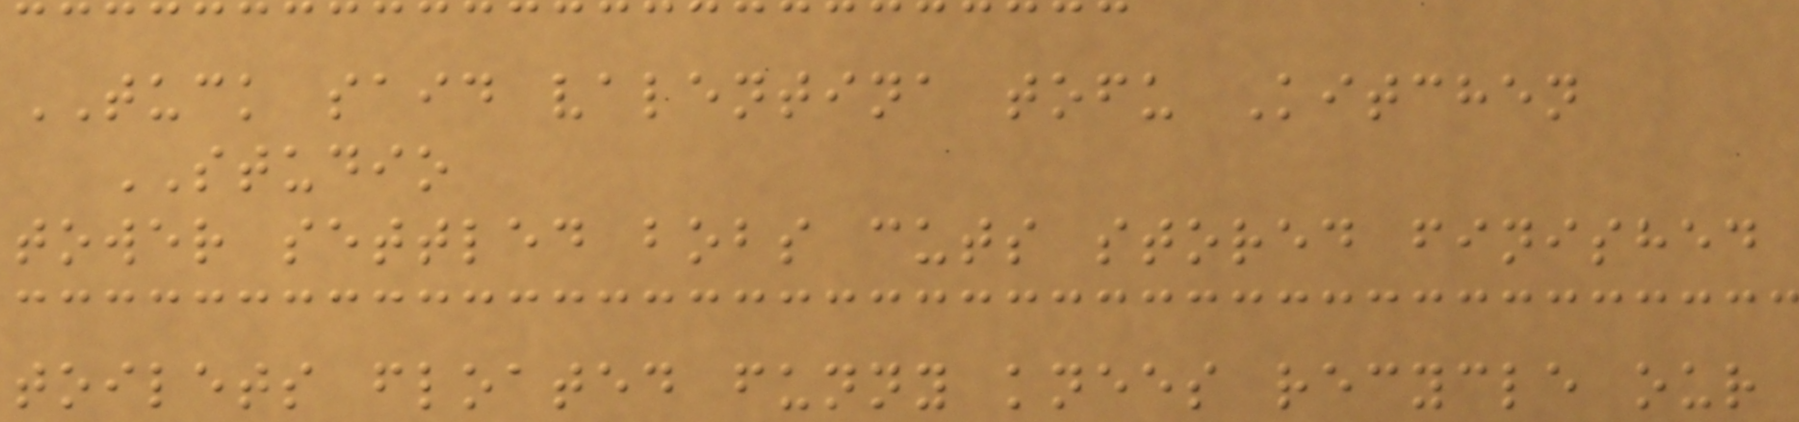TUCK said valentina tofu Kitchen
STUDIO
tower settled bobs cuts stored finished
toilets floated funny knees recycle our
